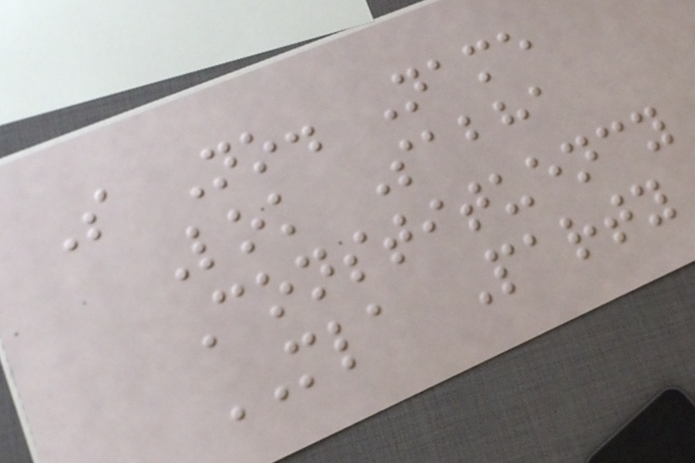S No. Name
Lok Sabha
Constituency
MLA Party
